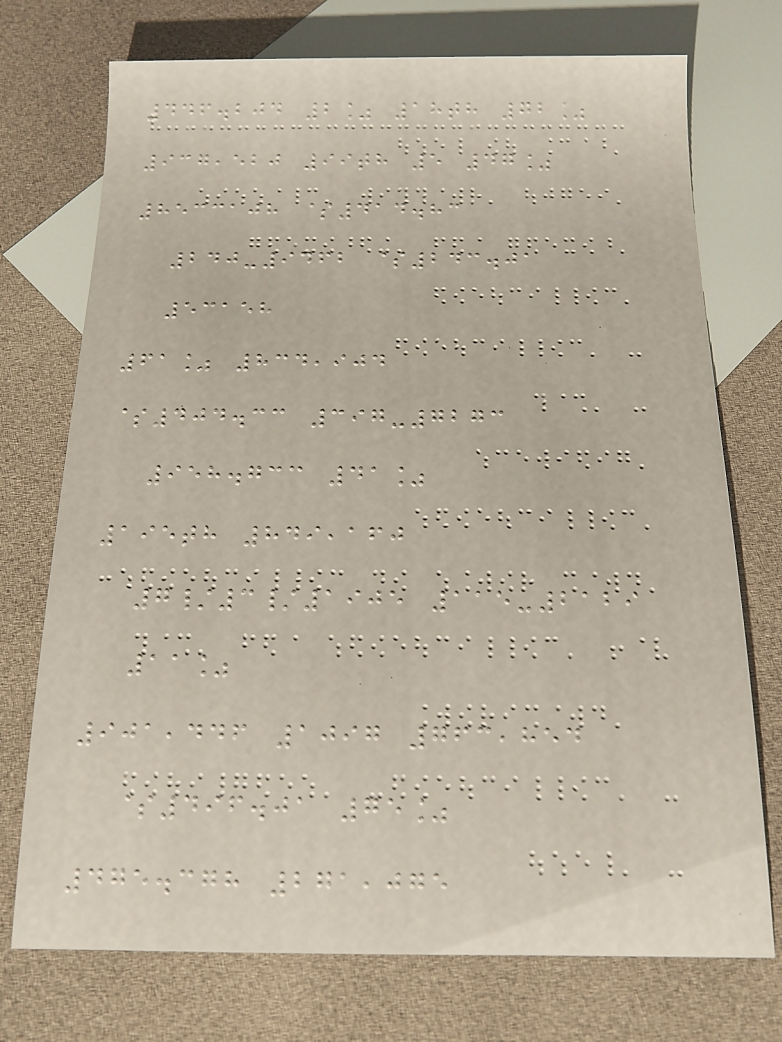446.204 2% 18th 72%
937,520 99th 5 47%
8533108 $414.83
240-9462 $243.01
53158
61% 834,904
$404.33 397-7273
958.733 41%
195th 849,160
7/3/1905 115-2129
11%
901,446 1097 763,854
$496.01 75%
475.378 271,075
